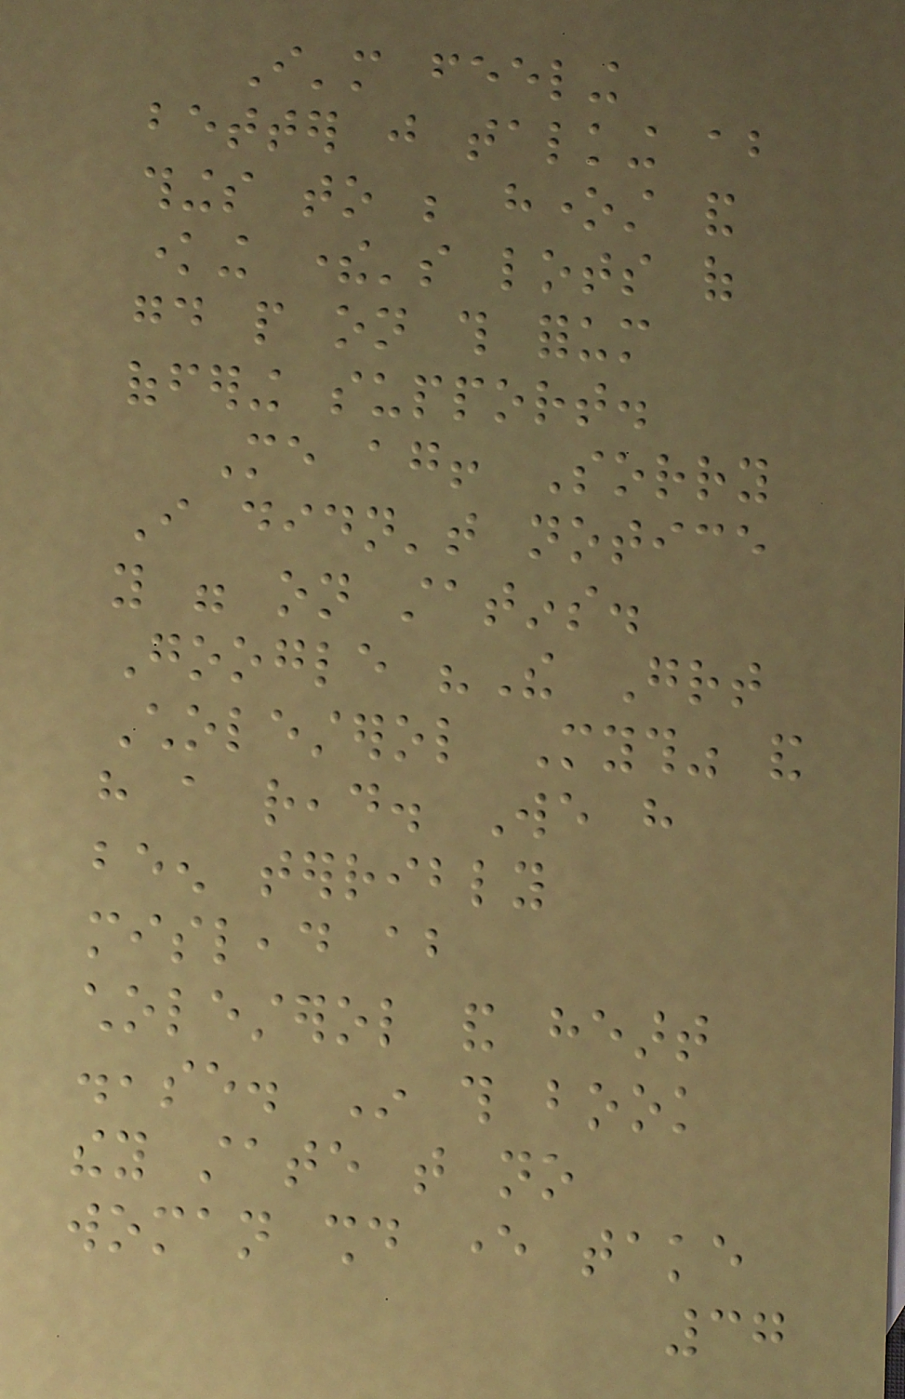I'm feeling
better just talking about
things to be honest and
knowing there's lots of
good people on this forum
offering support.
Me again! Sorry
I didn't notice
you were on statins.
Google "The Great
Cholesterol Myth" and
have a read. We have
been terribly
mislead about
cholesterol and heart
disease. In this book
they state that no
woman should ever take
37
